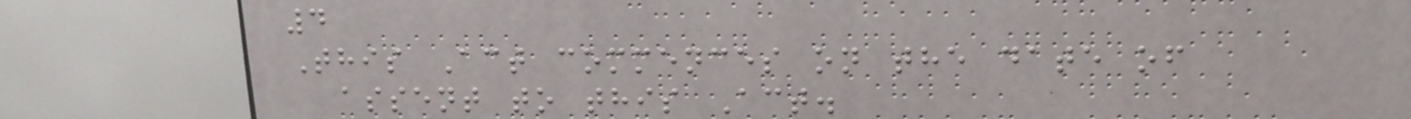4
This Act commences on the date of
assent to this Act.
